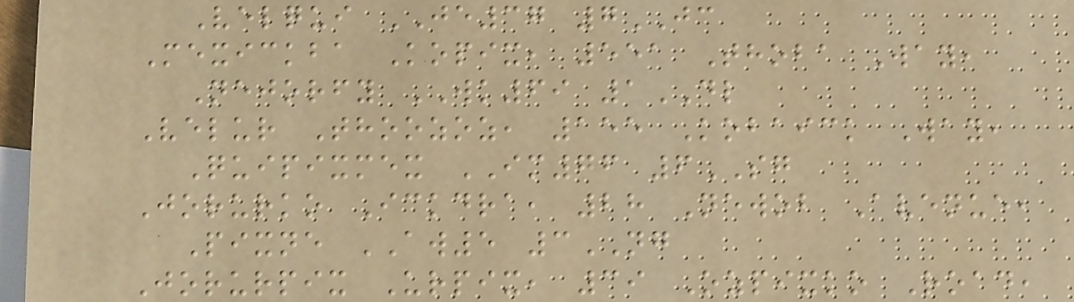Velqui JE37 7JC
Mexickba Kopix, 551 Thoba Way,
Nejorfy WK69 1DL
Velur Thoozoz, 155 Kobaick Way,
Quipixmex IM76 6SG
Jorurko Ickdra, 28 Newob Avenue,
Pixne AW5 3NG
Jorurpix Urpix, 39 Ozpixko Road,
